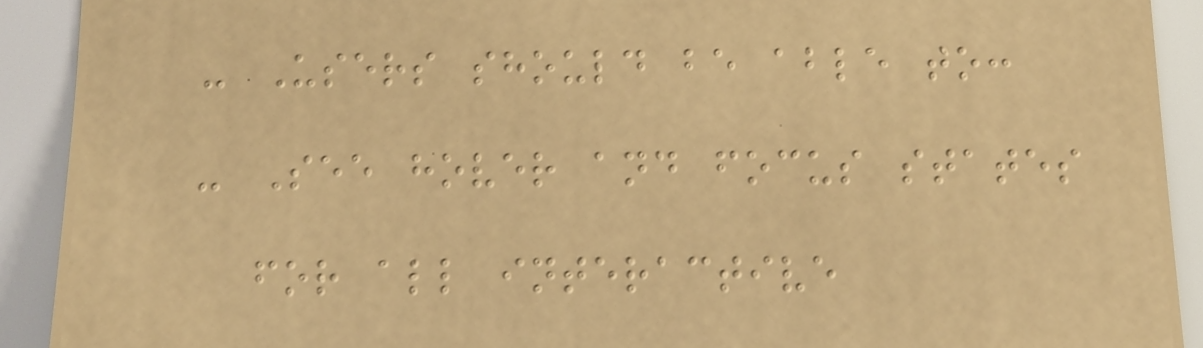- Users should be able to:
- See hover and focus states
for all interactive
